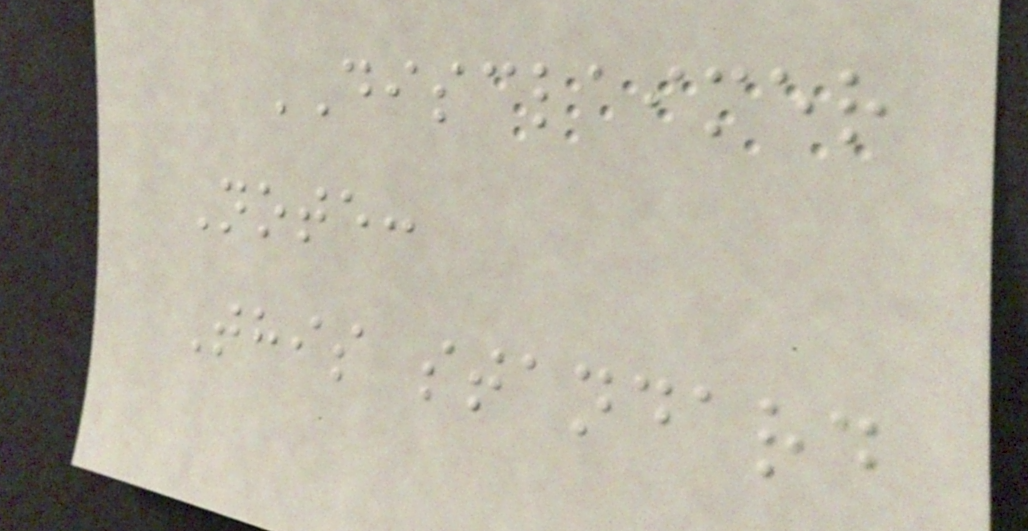DISCLAIMER
Note:
This standard
